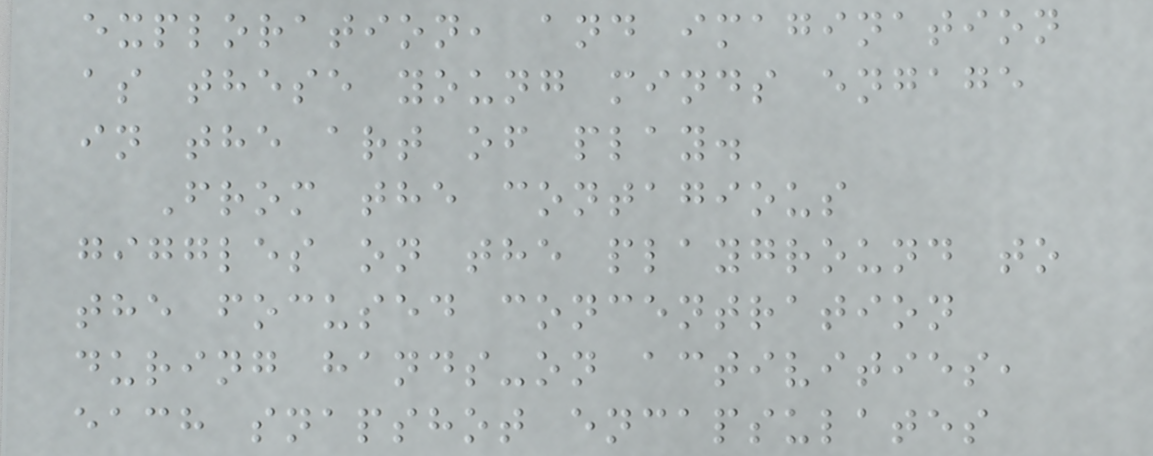exploration, and imagination
as these young minds engage
in the art of play.
From the contagious
giggles on the playground to
the focused concentration
during hands-on activities,
each snapshot encapsulates
